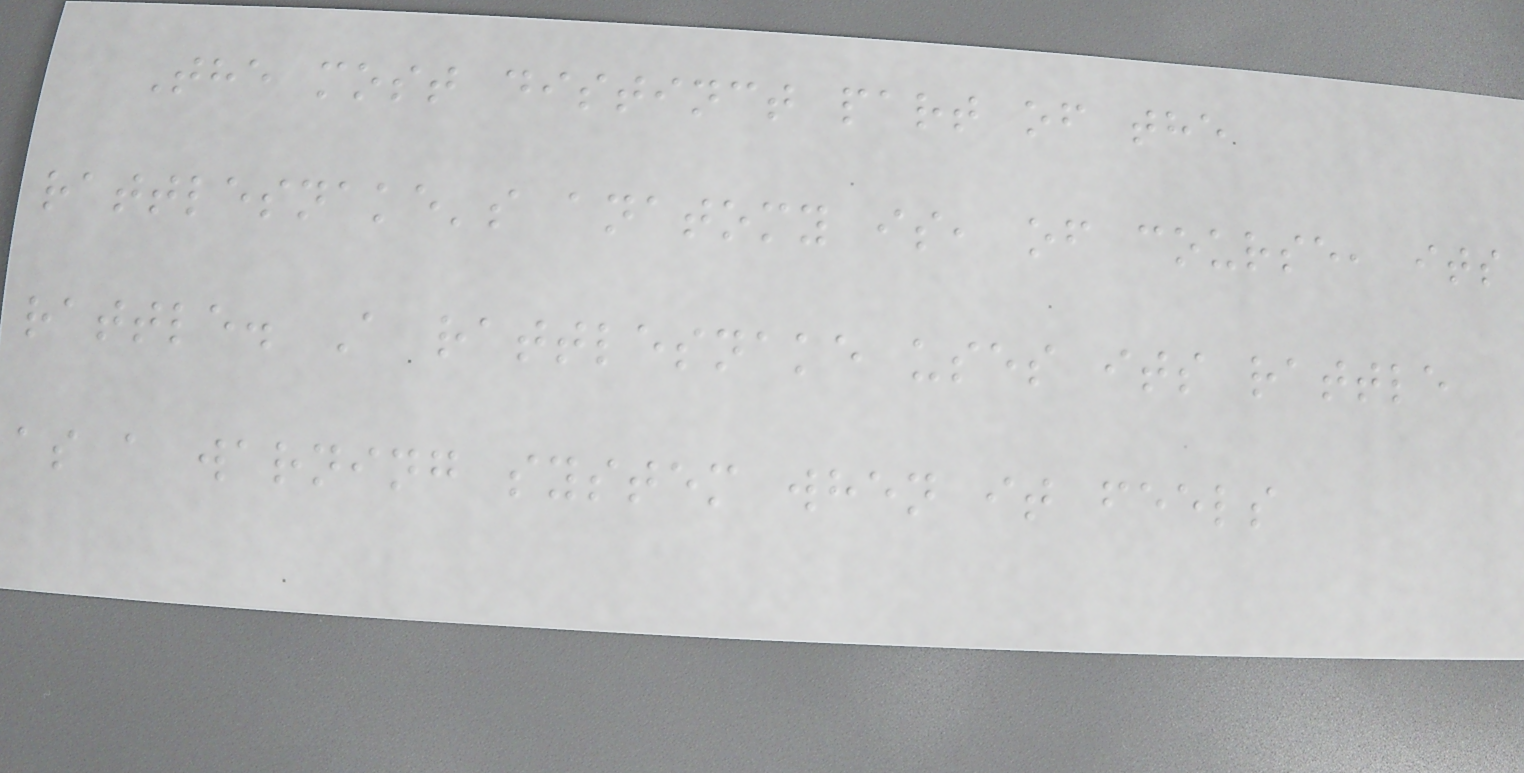The most distinct part of the
rattlesnake's anatomy is, of course, its
rattle. A rattlesnake uses its rattle
as a warning system when it feels
